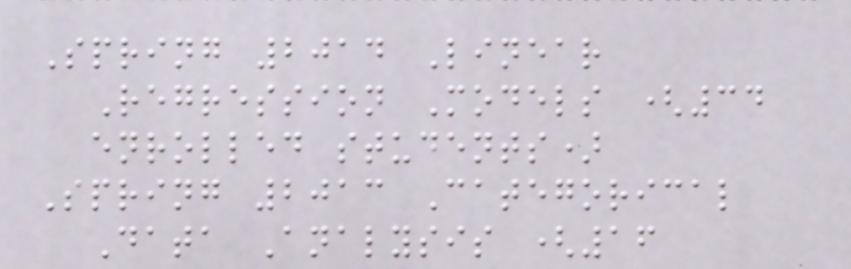Spring 2014 Linear
Regression Models (34
enrolled students)
Spring 2013 Categorical
Data Analysis (16
